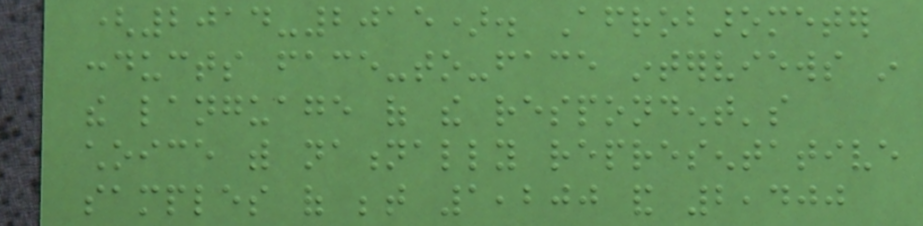(2014-2015). Afrobarometer
conducts face-to-face interviews in
the language of the respondent's
choice with nationally representative
samples of between 1,200 and 2,400
